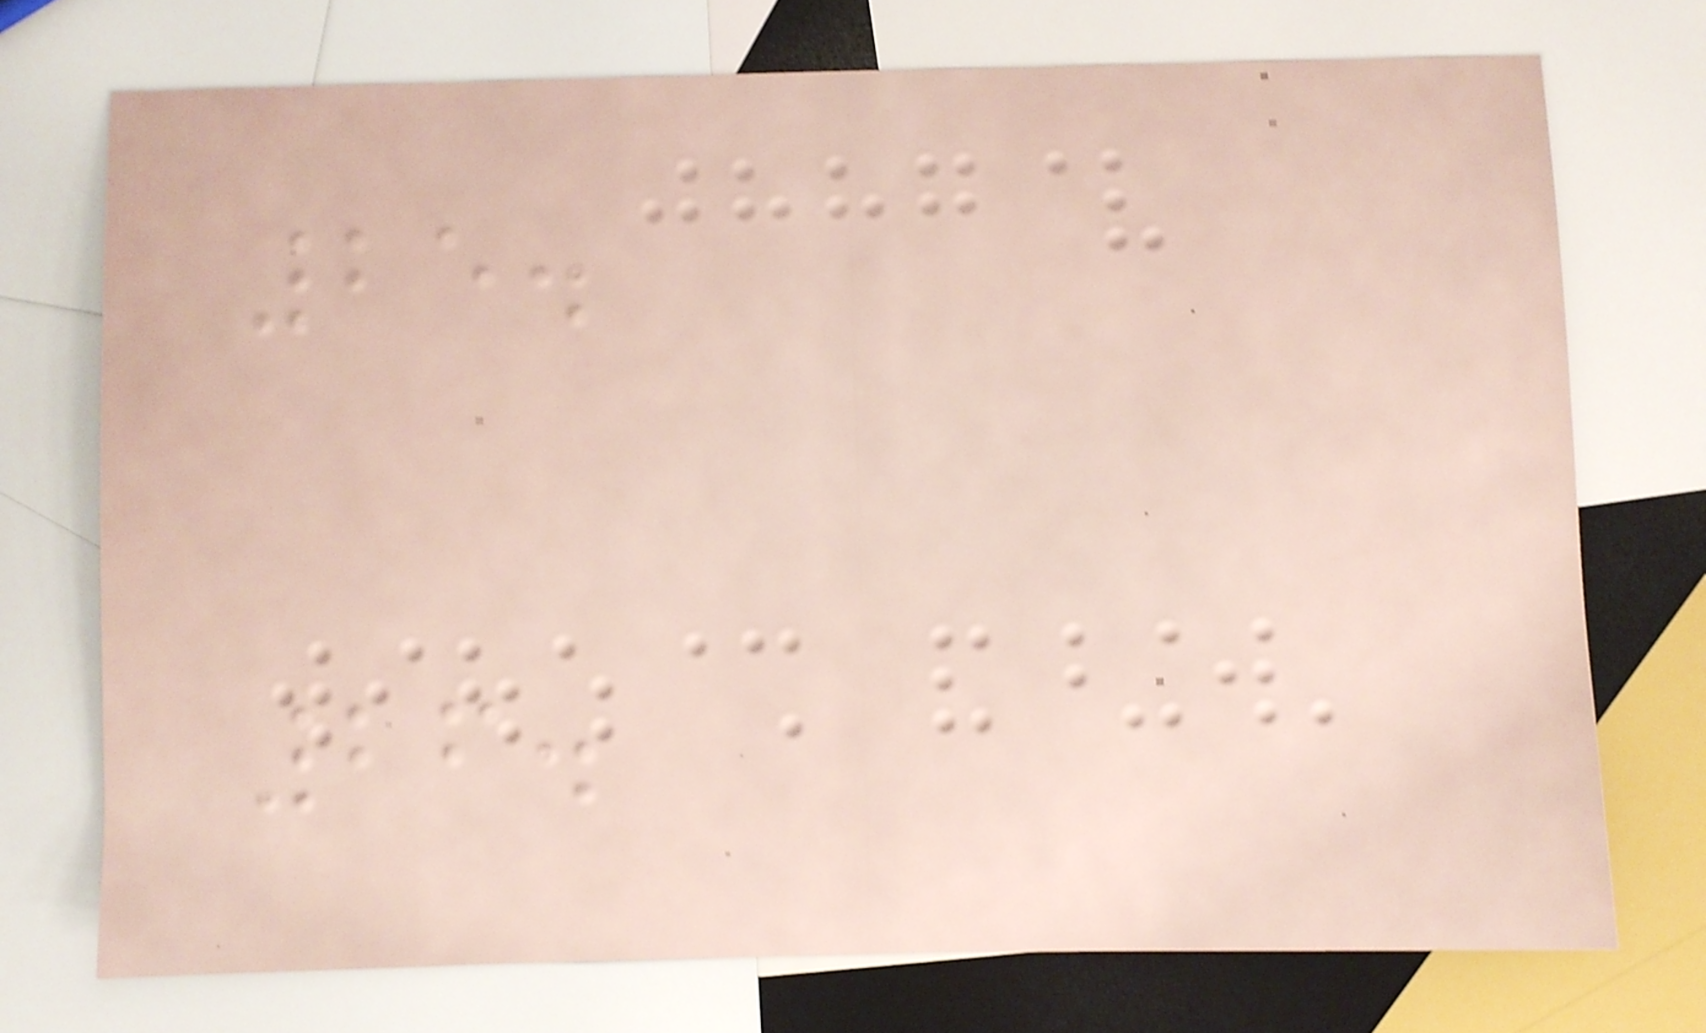25.
26.
